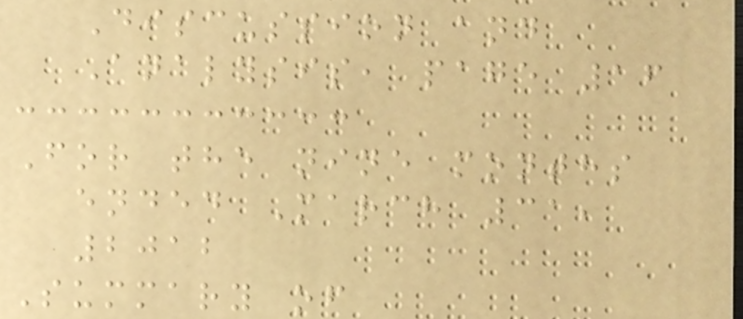Discussion and
Analysis, page 16
For the nine months
ended March 31,
2012
Summary of
